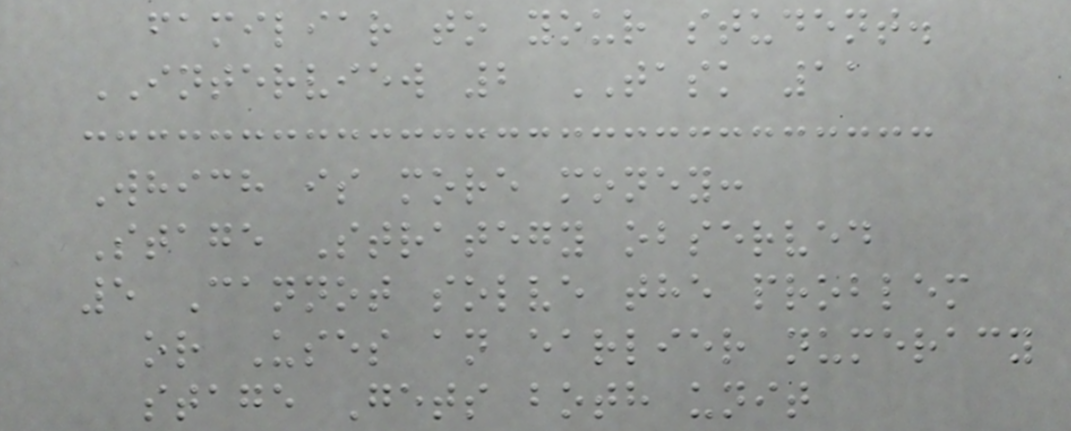familiar to your student.
INTERVIEW 2 TASK 11
Which is more money:
Stage Strategy observed
5 Cannot solve the problem
or Uses an earlier numeracy
stage Gets both unit
